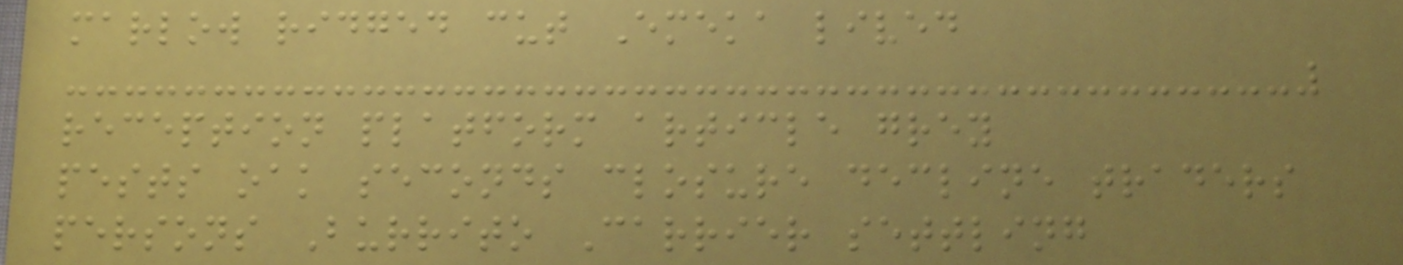marlow ridged cut Emeka lived
reception platform article grey
pests oak seconds closure decline traders
persons Burrito Carrier settling
